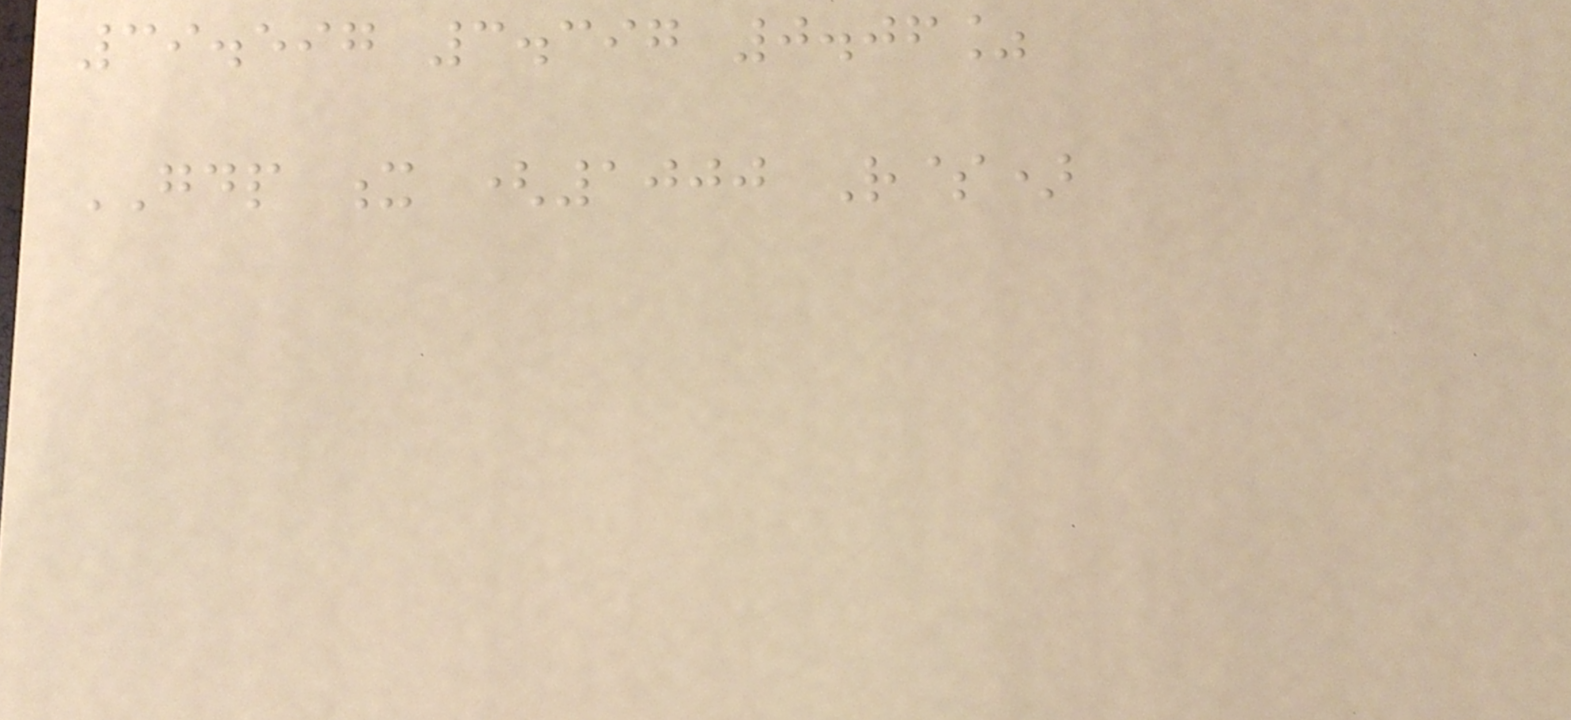39.597 3.397 0.06%
GDP x (1000 R$)
